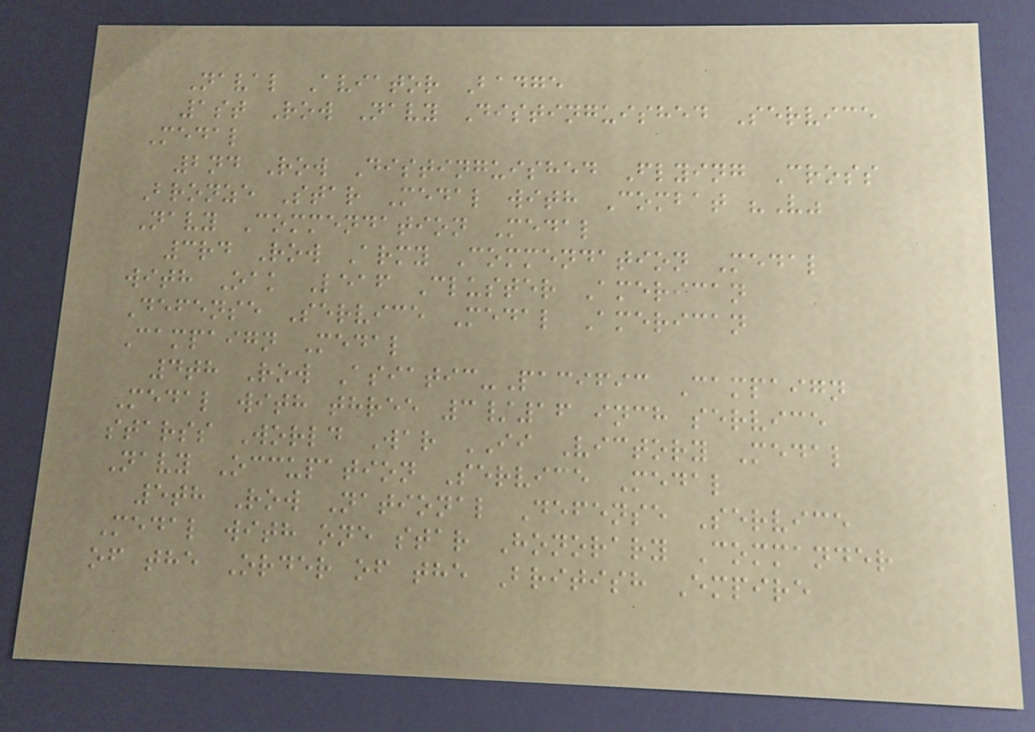Naval Aviator Badge
1st Row Navy Distinguished Service
Medal
2nd Row Distinguished Flying Cross
Bronze Star Medal with Combat "V"
Navy Commendation Medal
3rd Row Army Commendation Medal
with Oak Leaf Cluster American
Defense Service Medal American
Campaign Medal
4th Row Asiatic-Pacific Campaign
Medal with three 3/16 inch service
starss World War II Victory Medal
Navy Occupation Service Medal
5th Row National Defense Service
Medal with one star Honorary Commander
of the Order of the British Empire
